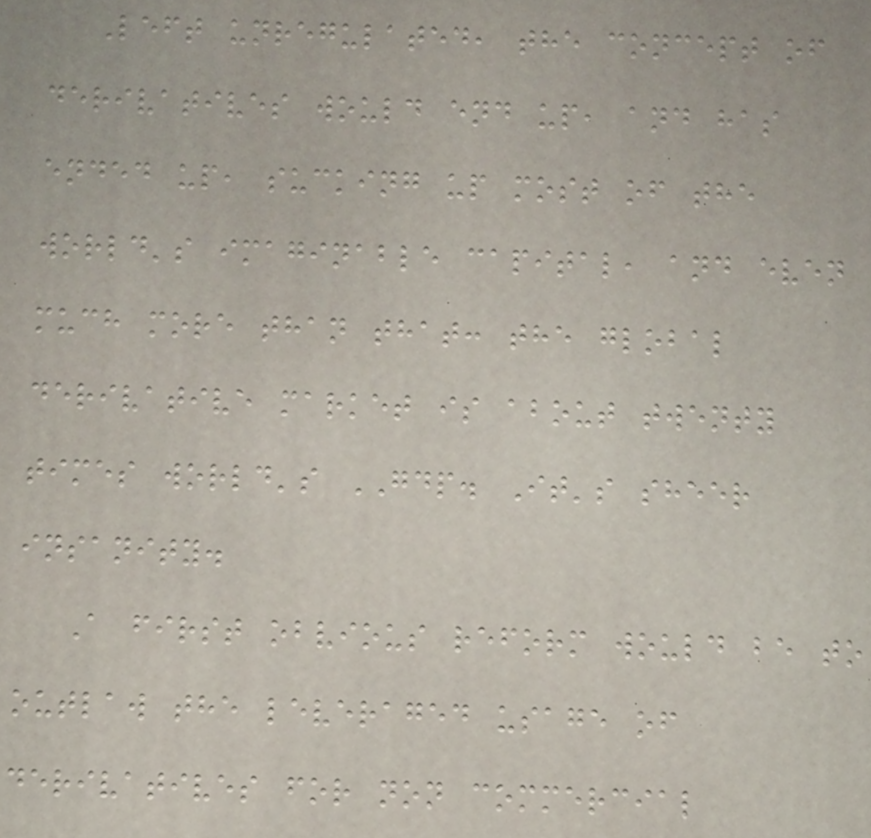Left unregulated, the concept of
derivatives would end up, and has
ended up, sucking up most of the
world's imaginable capital, and even
much more than that: the global
derivative market is about twenty
times world's GDP. It's sheer
insanity.
A first obvious reform would be to
outlaw the leveraged usage of
derivatives for non commercial
